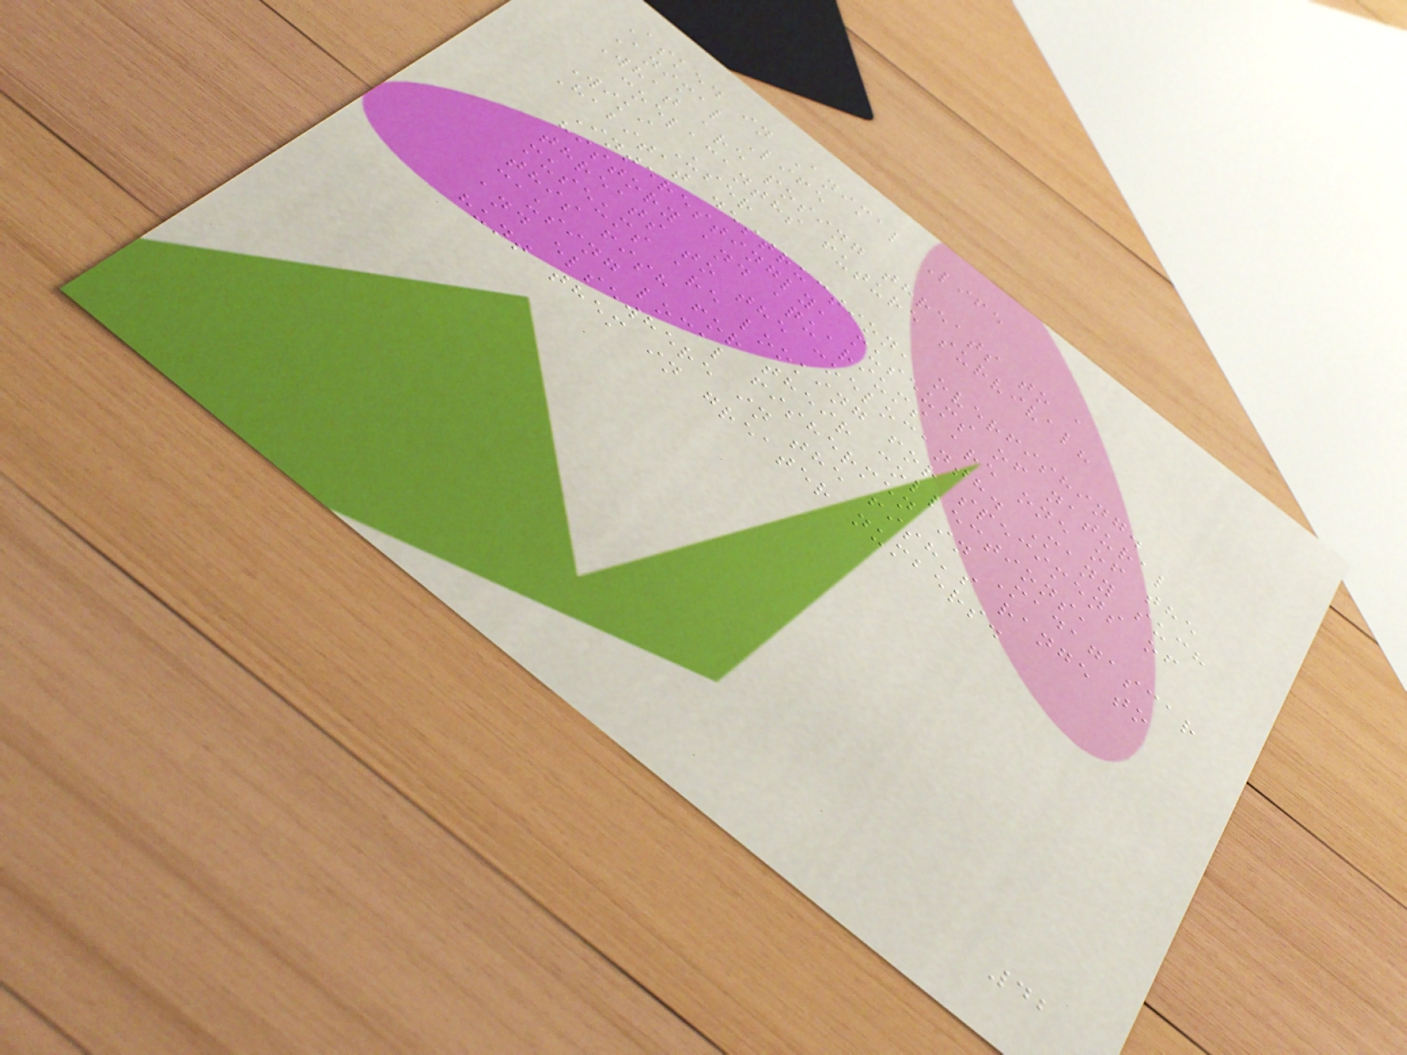Asked in Animal Life
Animal Life
What are posing threats to a
coelacanths future survival?
Wiki User
Habitat destruction, overfishing.
Interestingly, museums of natural
history and aquariums are one of the
threats to the coelocanth. Many such
museums are looking for specimens of
this fish for their collections,
causing local fishermen in Madagascar
and elsewhere in the fish's range to
hunt them in greater numbers.
42
